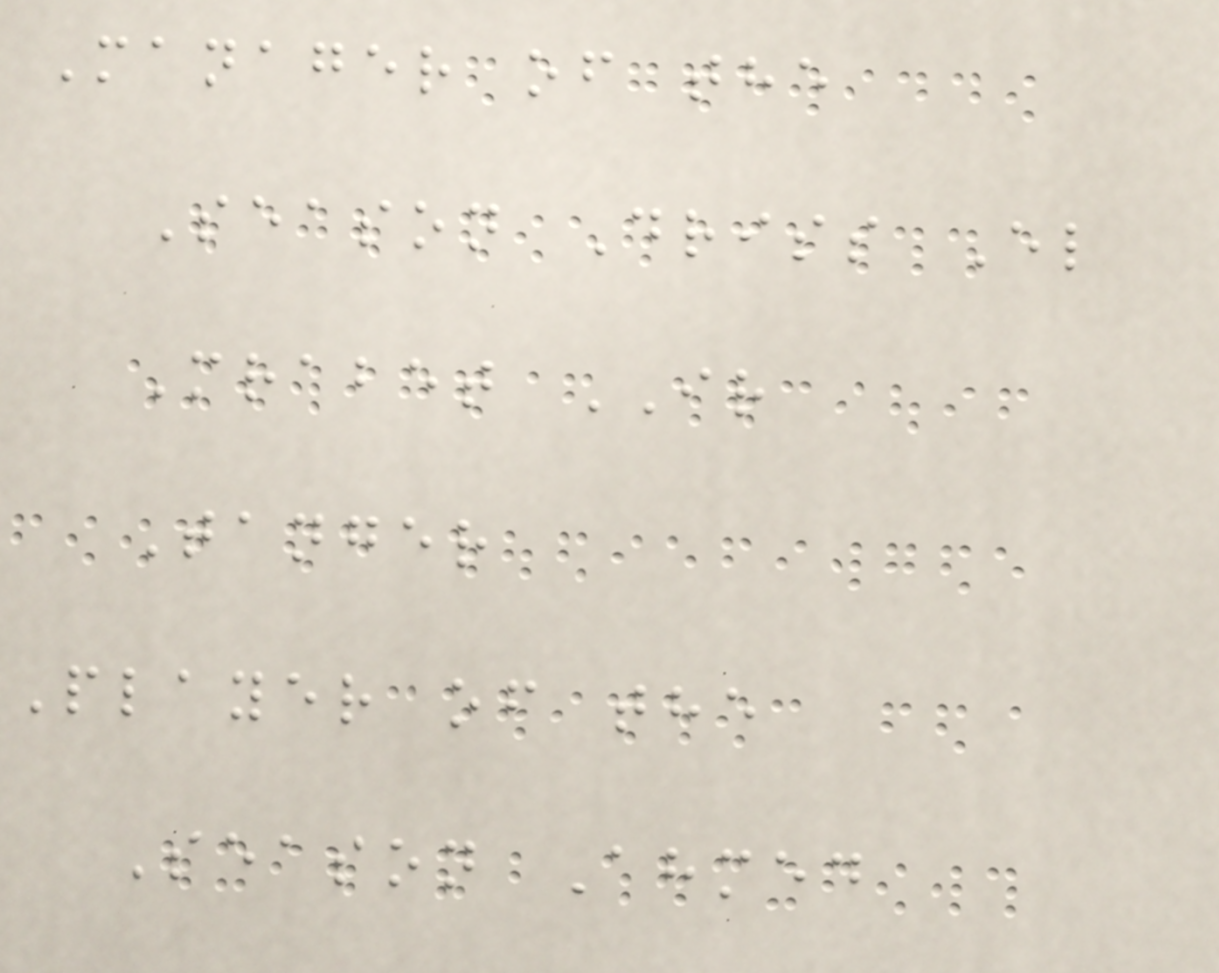Manager of the
Season Driss El
Mrabet IR
Tanger
Player of the
Season Ahmed
